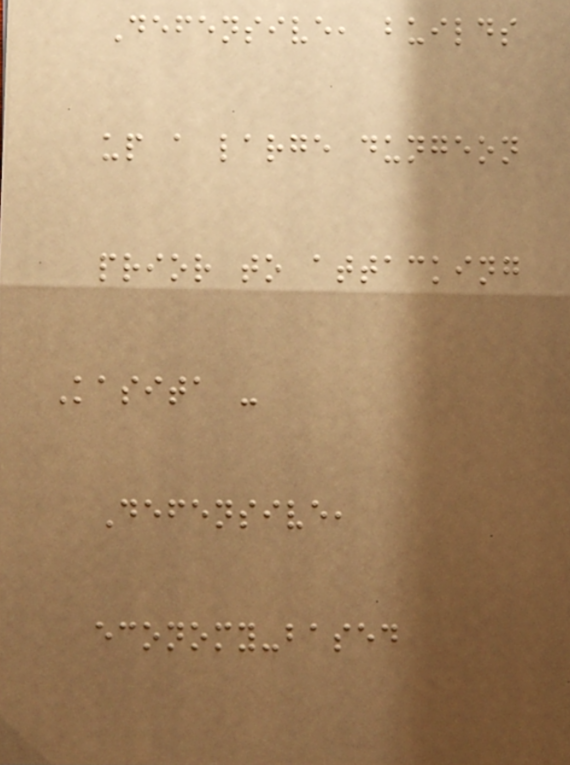Defensive, builds
up a large dungeon
prior to attacking
Kasita -
Defensive,
economy-based
